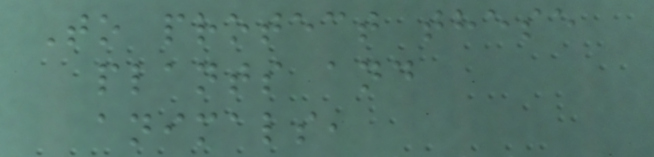To protect these
plants and
animals,
